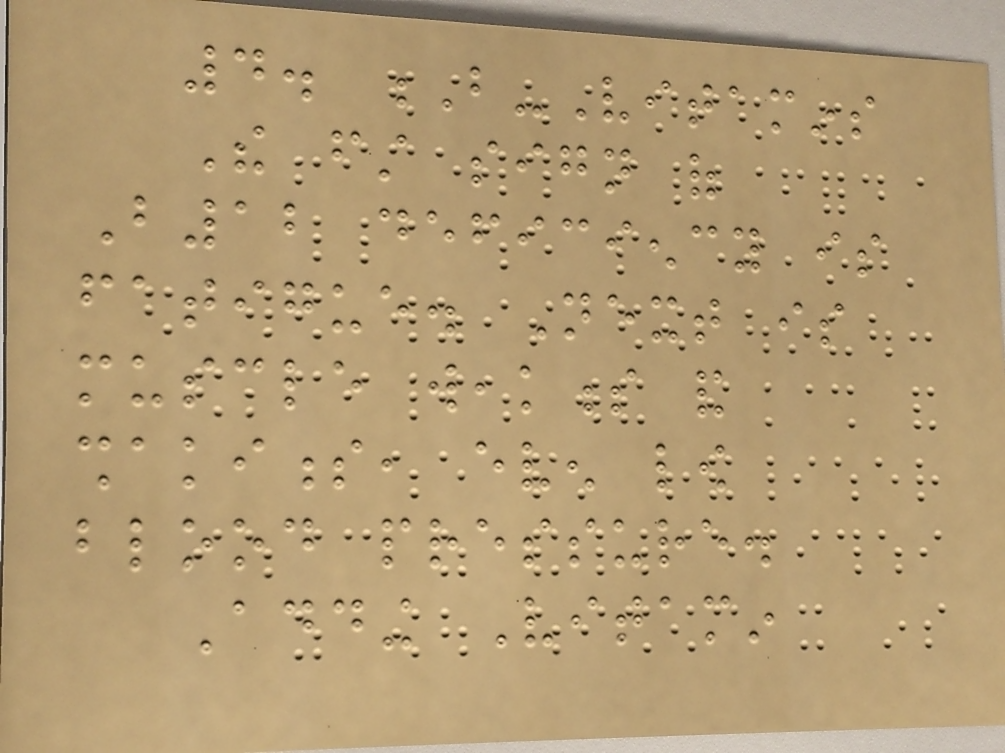4. B-Vitamins
The first sign of
B12 deficiency is
fatigue. Next is
muscle weakness and
shakiness, even low
blood pressure.
Adding Vitamin
